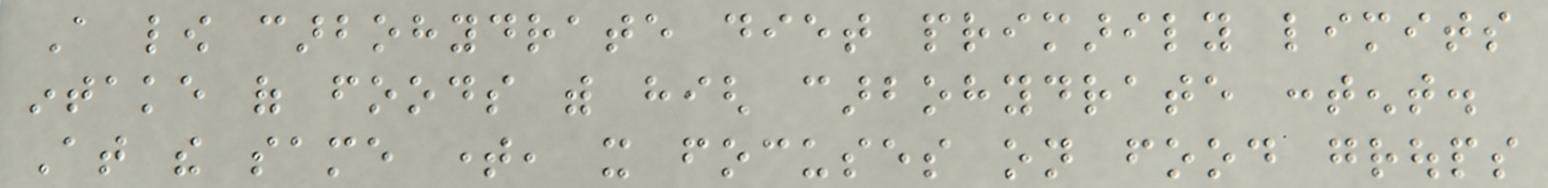A low carbohydrate diet primarily limits
intake of foods with high carbohydrate content.
At the same time, it focuses on food groups
